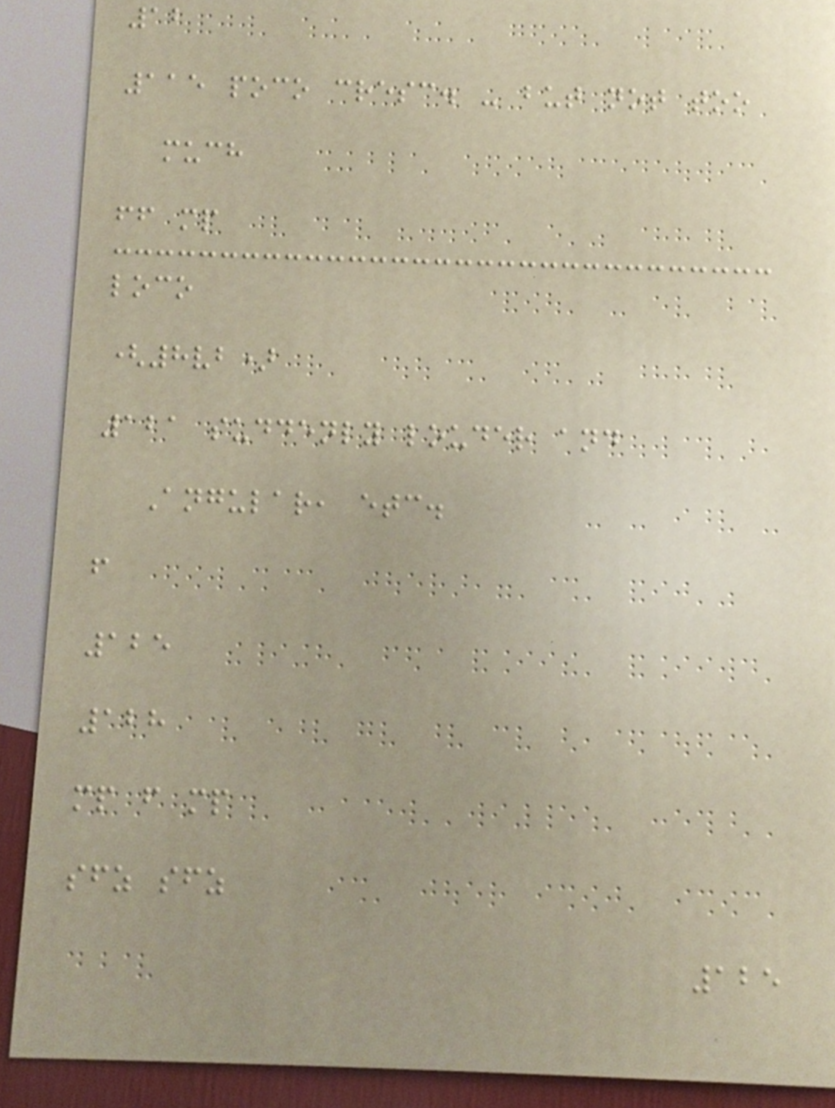12
115 poco cresc. - but not too
much
ff mp
loco
(8vb)
121 suddenly louder and
Angular, etc.
f
125
128
mp f mp
sfz sfz
125
